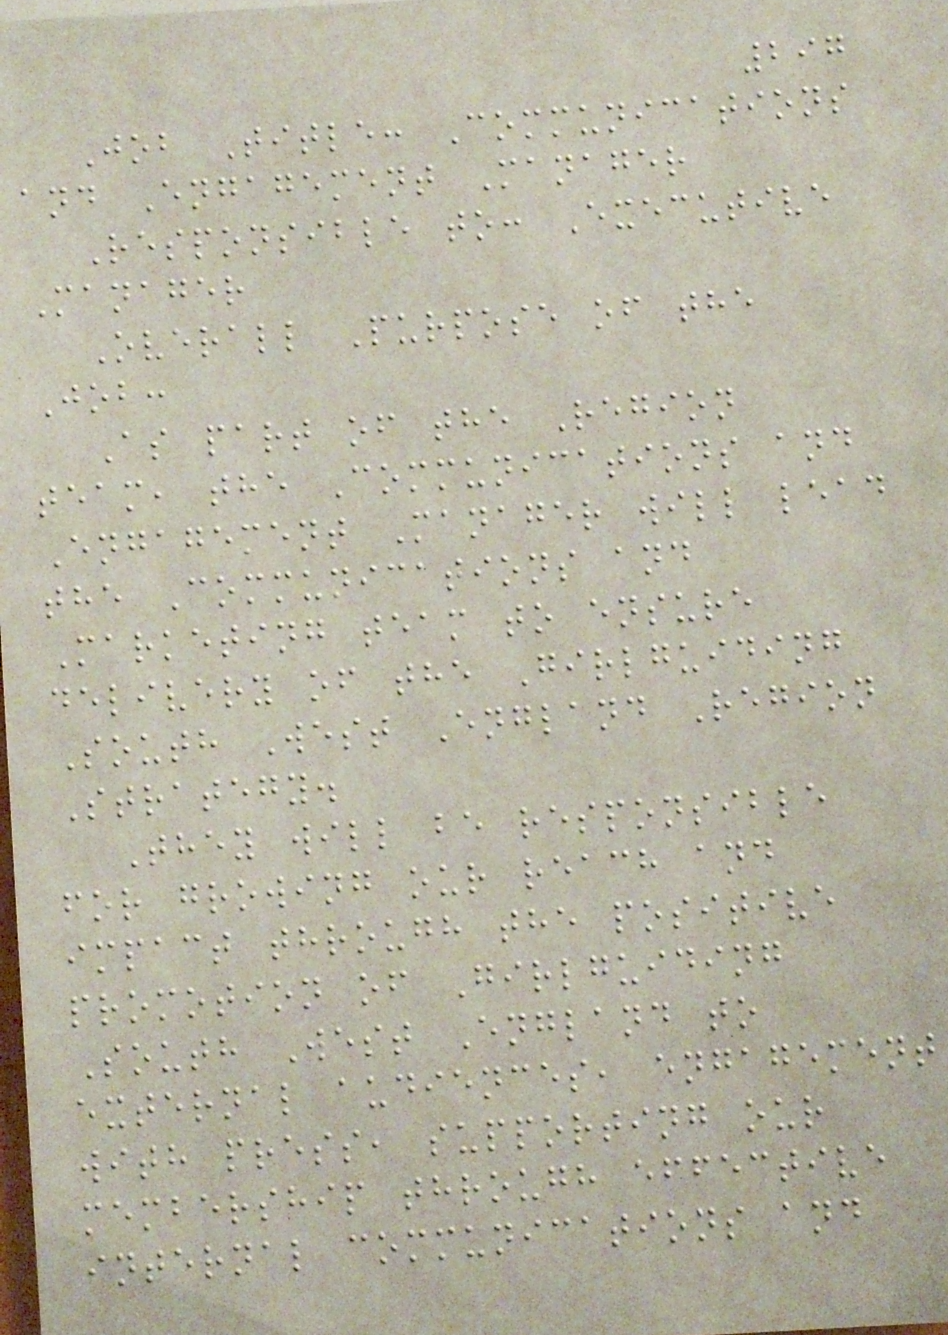297
Job Title: Communications
and Engagement Manager
Responsible to: Executive
Manager
Overall Purpose of the
Job:
As part of the Region
team, the Communications and
Engagement Manager will lead
the Communications and
Marketing team to ensure
delivery of the Girlguiding
South West England Region
Strategy.
They will be responsible
for growing our reach and
impact through the positive
promotion of Girlguiding
South West England to
external audiences, engagement
with press, supporting our
membership through effective
internal communications and
